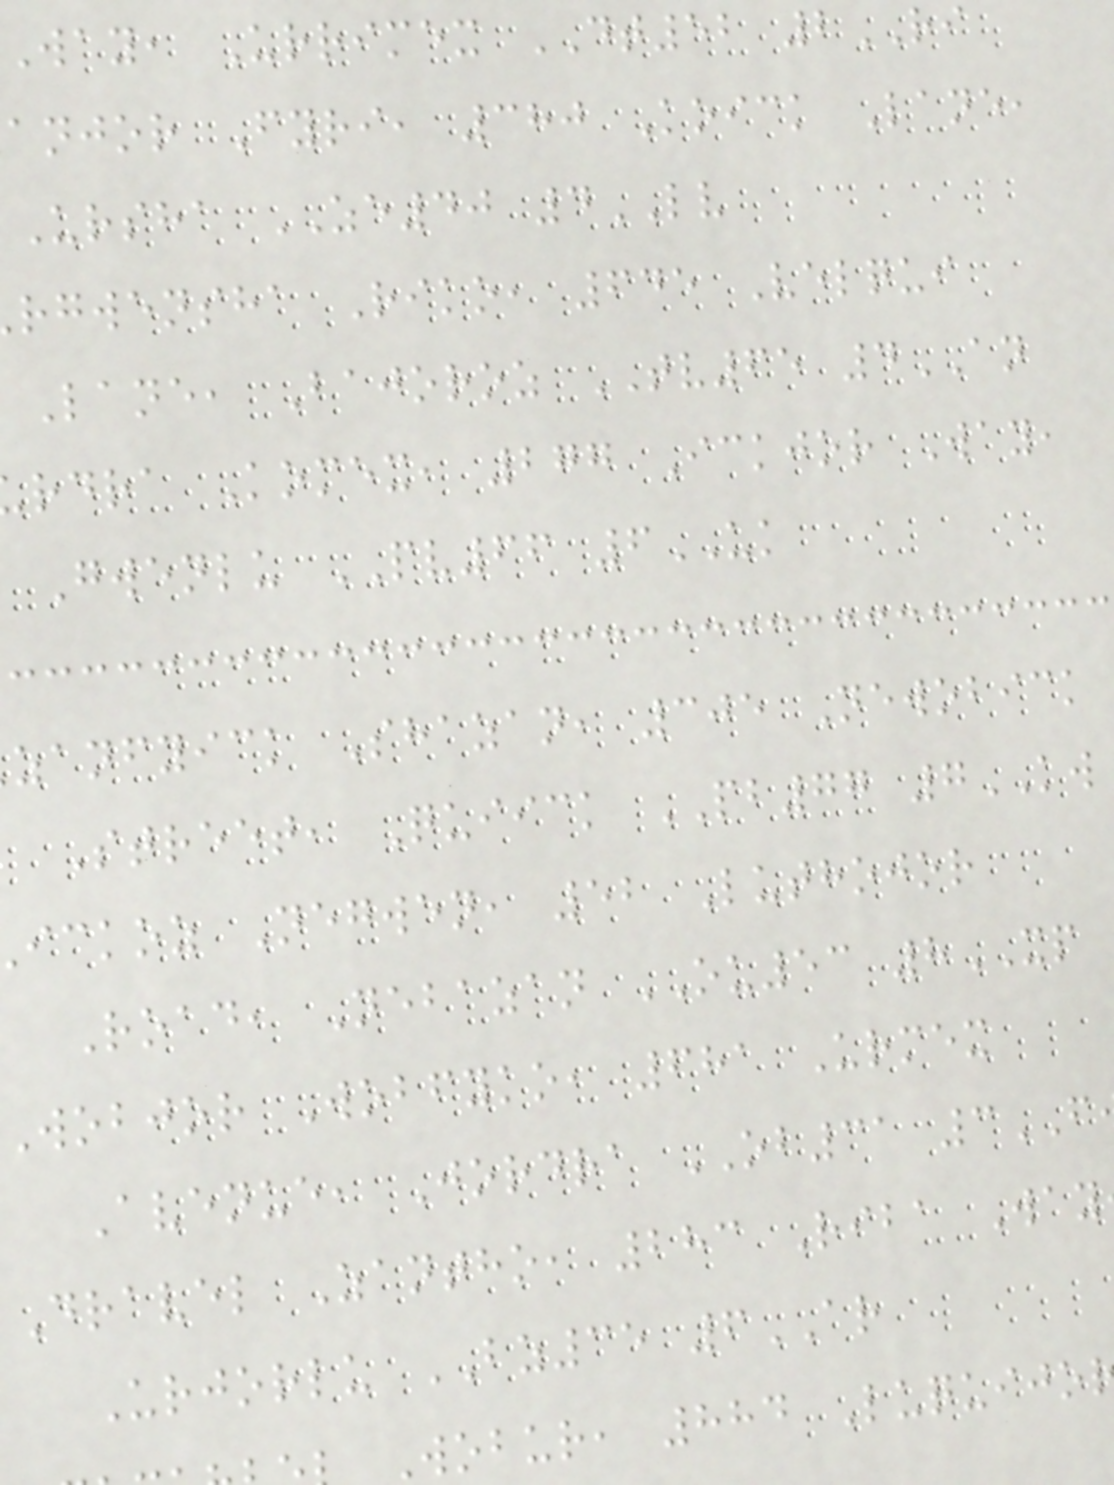Way, Urrimex DT52 2RI
anjor Fyri, 380 Koick Lane,
Ursha ZE40 4LV
rgwensha Riko, 645 Velqui
Lane, Bajoroz TV65 4AN
rdra Komex, 277 Ickjor Way,
Gwenlu PV66 6UK
zanfyick Shazan, 305 Newobick
Street, Quiick PB77 7KW
ickoz Negwen, 52 Luthojor
Road, Nebazan OU53 8XP
Wobjor Wobfyko, 681 Urmex
Avenue, Jordra OB31 3
Dravel Zantho, 283 Riba Way
Urjorlu BZ35 6AR
Wobur, 884 Luquijo
